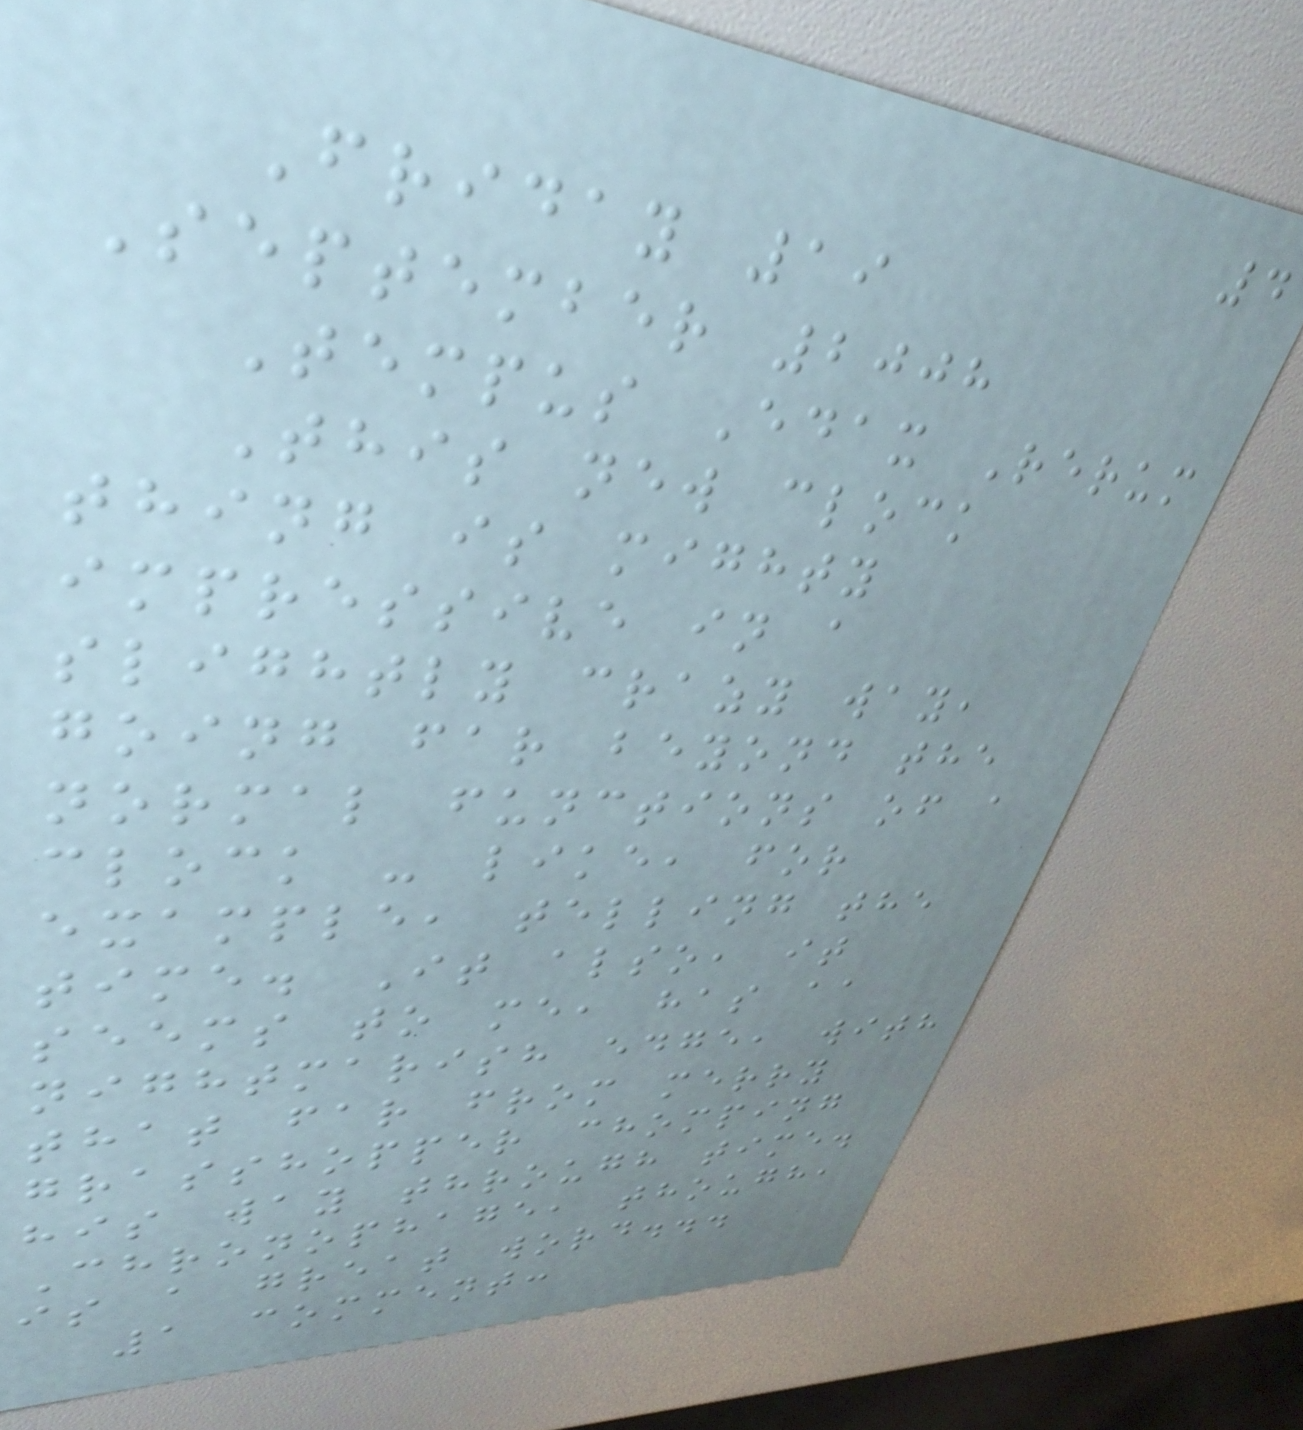4
Friday 19
September 2008
Tempus Edax Rerum
This new clock
thing is mighty
impressive in a
slightly crazy way,
going far beyond the
normal functions of a
clock - like, for
example, telling the
time. It also, it
seems to me, has aa
nightmarish edge, with
that far from merry
grasshopper chomping
his way through time.
Chronophage, though,
is a great word...
1 comment:
